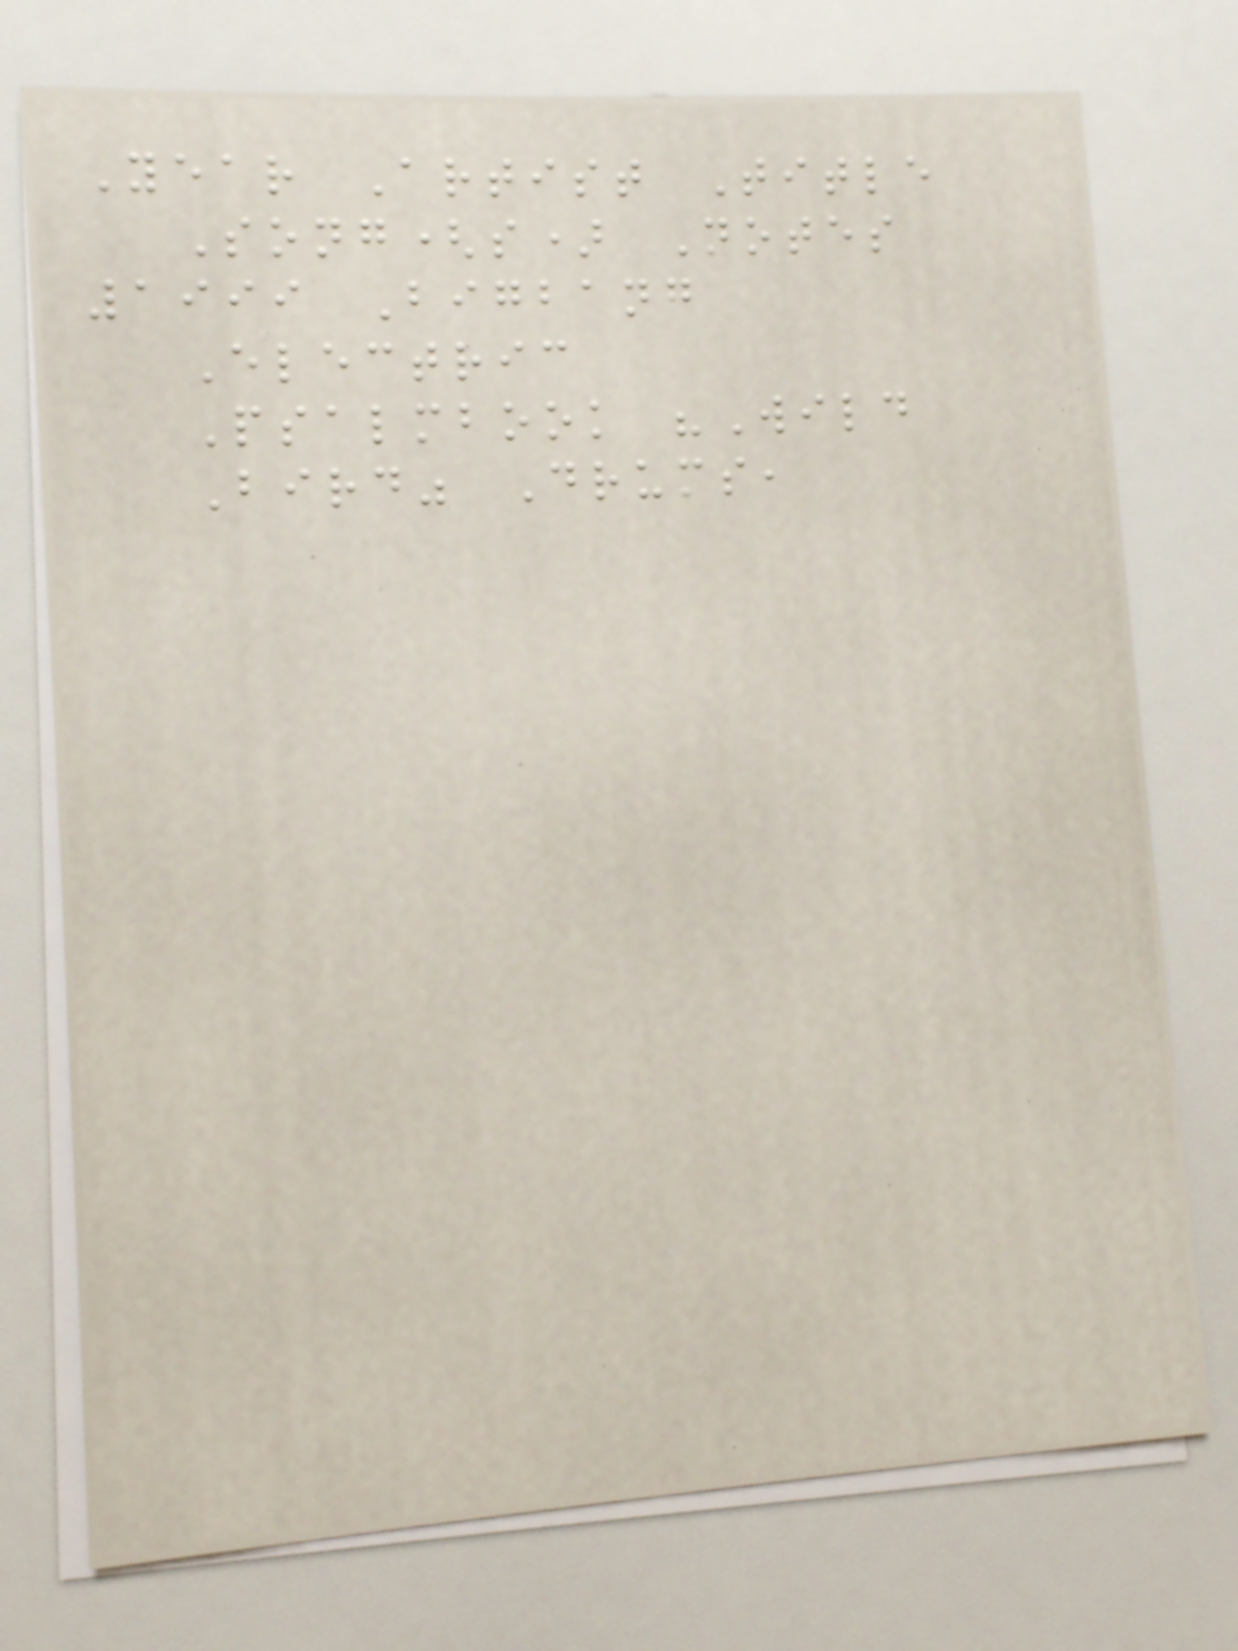Year Artist Title
Song(s) Notes
1999 Bigbang
Electric
Psalmbook "Wild
Bird" Drums,
